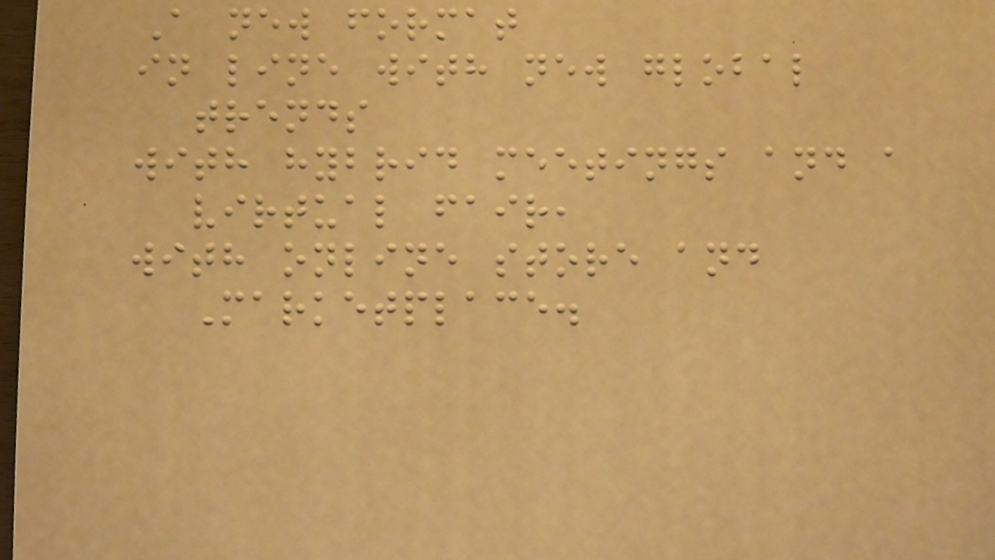A new format
in line with new global
trends
with hybrid meetings and a
virtual fair,
with online store and
Marketplace.
